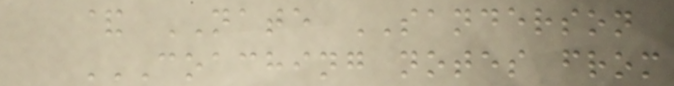& NATE SANDERSON
COACHING NOTES FROM
